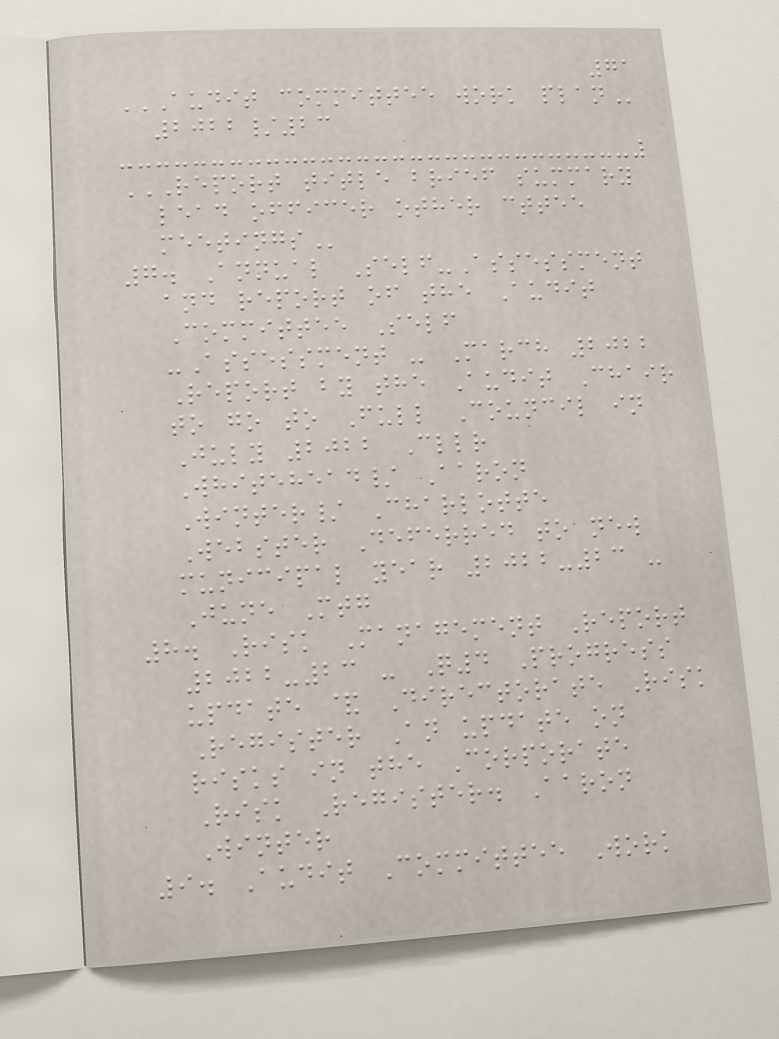71
AUDIT COMMITTEE WORK PLAN
2022/23
REPORT TITLE BRIEF SUMMARY
LEAD OFFICER OTHER CTTEE
MEETINGS
7. Annual Self-Assessment
and report of the Audit
Committee Self
-Assessment - March 2022
Report by the Audit Chair
to go to Full Council in
July 2022 Cllr
Whitehead/ Aaron
Winter/ Charlotte
Webster Deferred to new
municipal year 2022-23 -
June Mtg
8. Risk Management Report
2022-23 - Q4 Progress
update & Directorate Risk
Register An update on
risks in the Corporate
Risk Register. Aaron
Winter
9. Audit Committee Work
